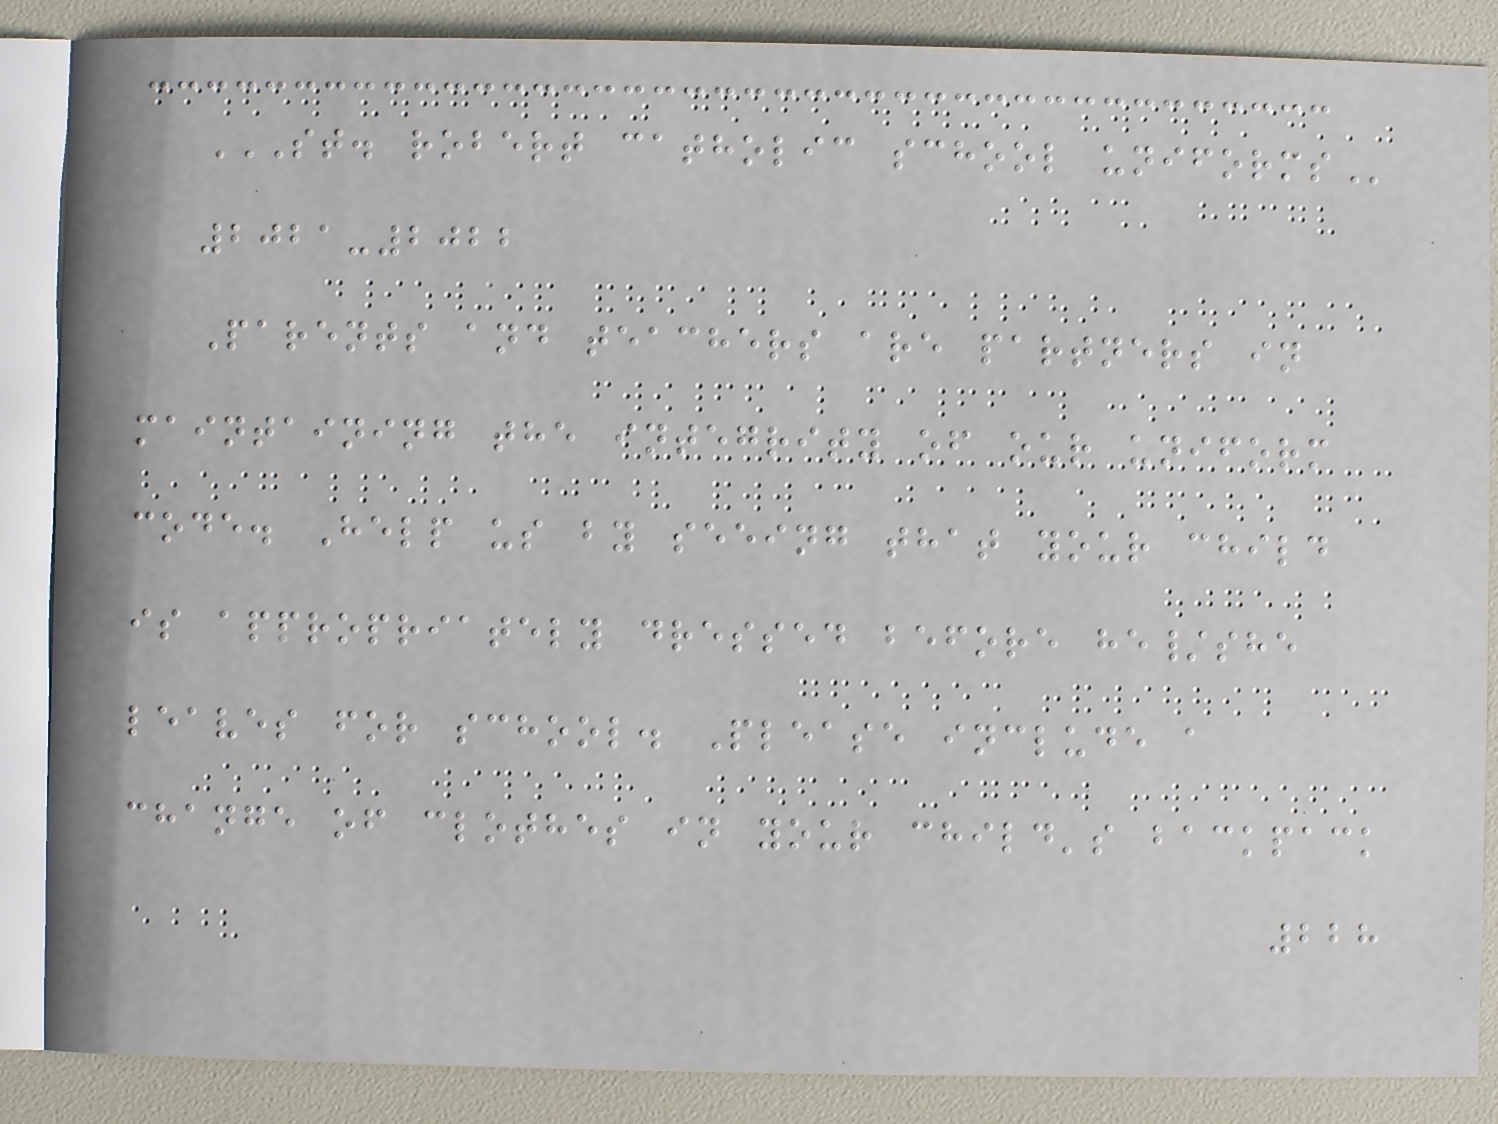ST. ROBERT CATHOLIC SCHOOL UNIFORMS
2021-2022
Parents and teachers are partners in
maintaining the integrity of our uniform
code. Help us by seeing that your child
is appropriately dressed before he/she
leaves for school. Please include a
change of clothes in your child's backpack
228
